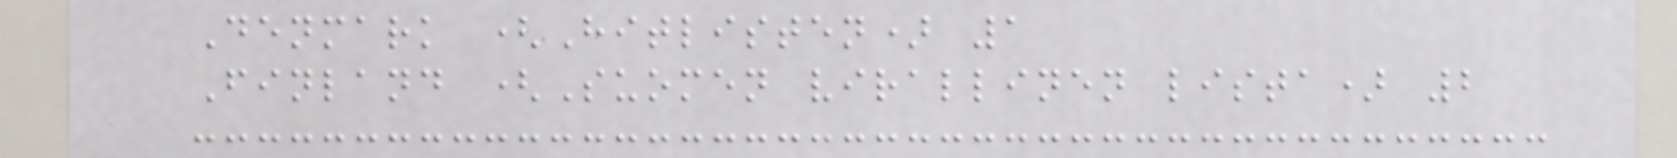Denmark (Hitlisten) 1
Finland (Suomen virallinen lista) 2
